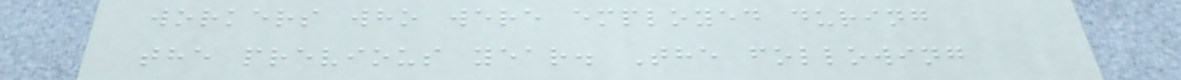workers who were employed during
the previous year. The following
